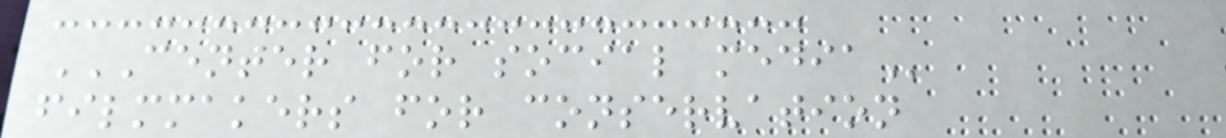CENTER FOR SOCIAL MEDIA
filmmakers for conservation
